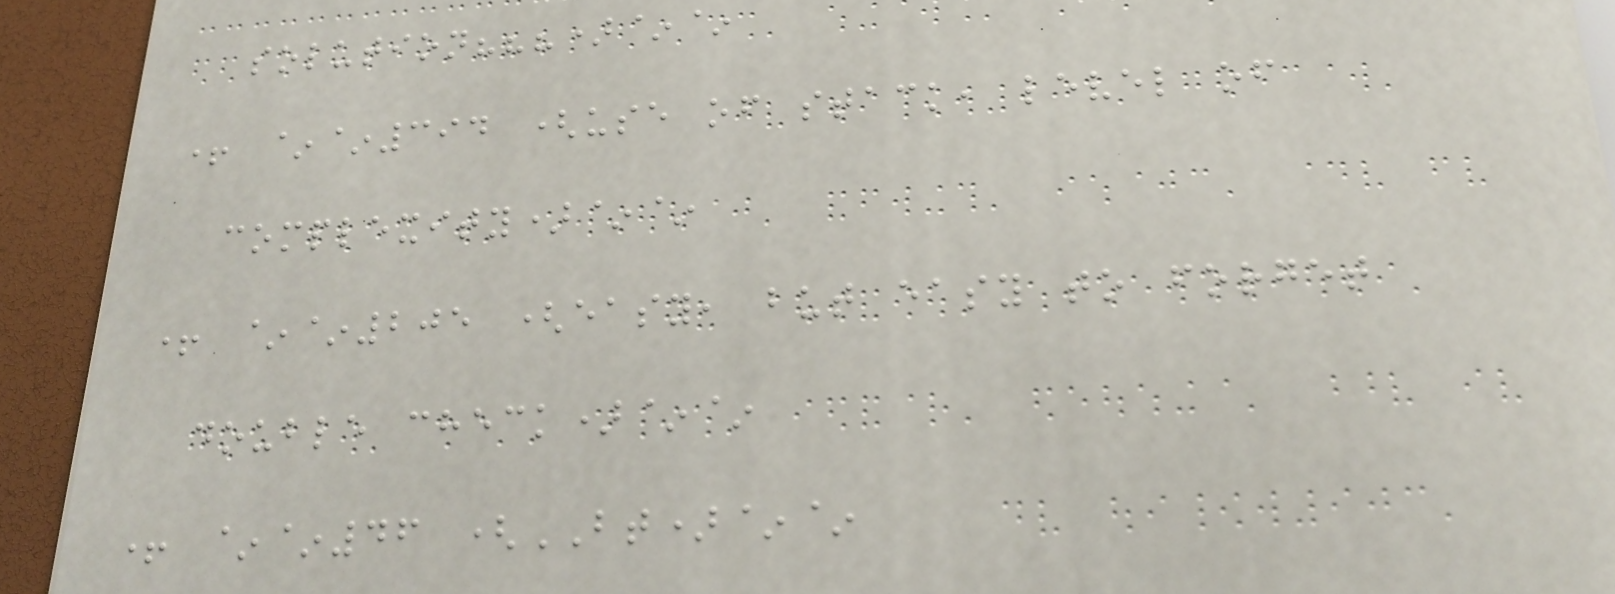solution???)~~
+ ~~394 (use of stack, level of
complexity)~~
+ ~~205 (easy, but easy to forget
double check)~~
+ ~~46 (BT)~~
